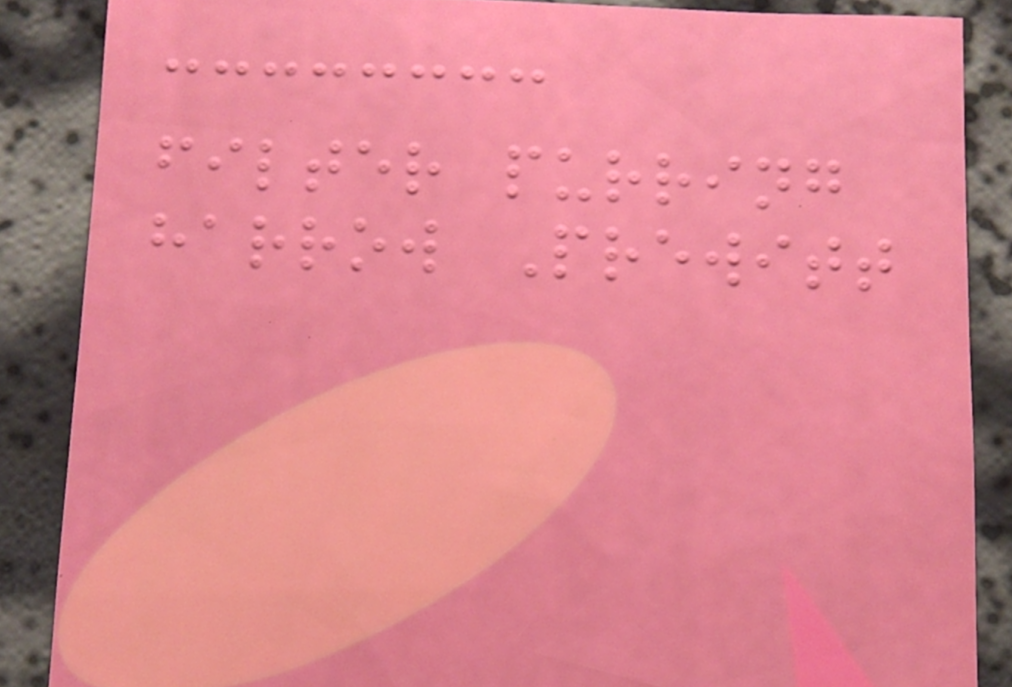filter purring
harrow Prewitt
